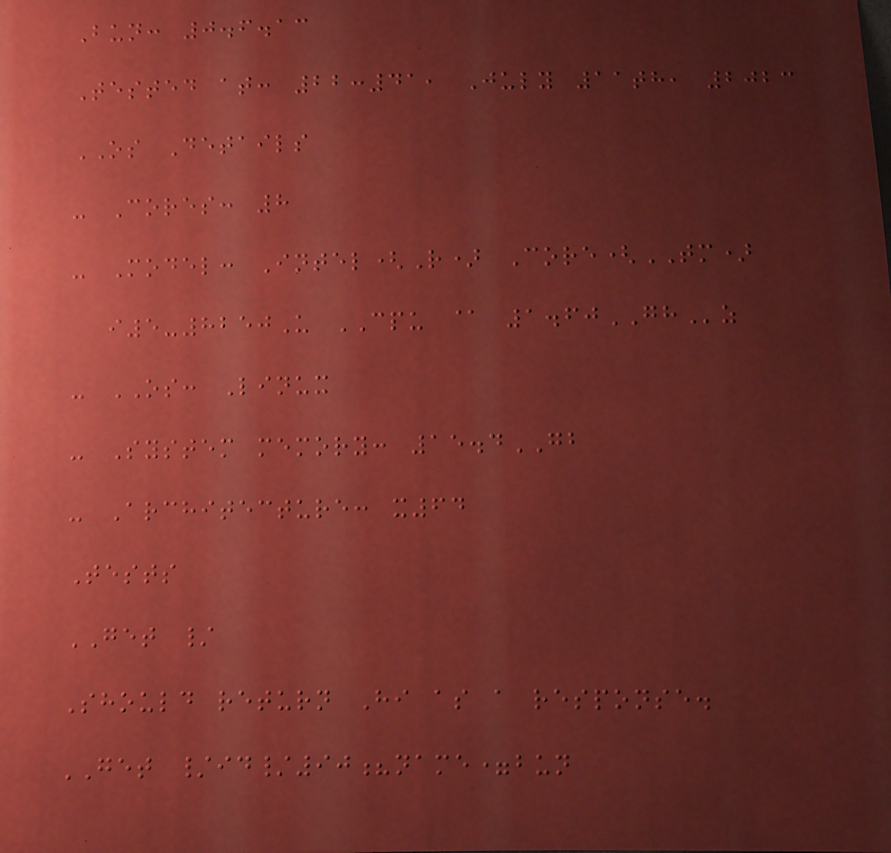Bun: 0.6.13
Tested at: 22:41, July 11th, 2023
OS Details
- Cores: 8
- Model: Intel(R) Core(TM)
i5-8250U CPU @ 1.60GHz
- OS: Linux
- System memory: 15.4GB
- Architecture: x64
Tests
GET /
Should return Hi as a response.
GET /id/90?name=bun
